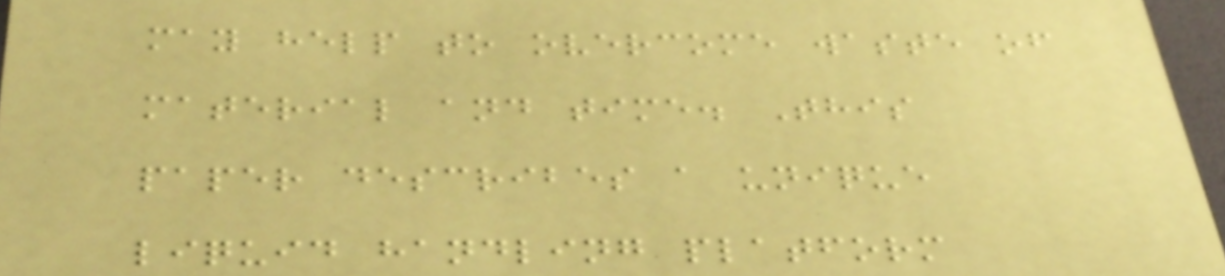may help to overcome waste of
material and time. This
paper describes a unique
liquid handling platform
